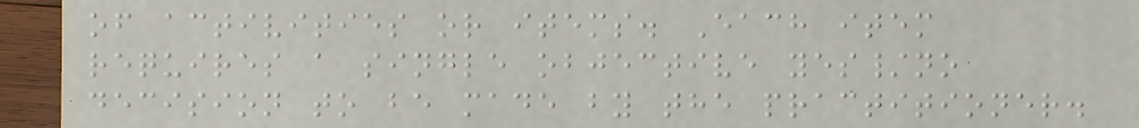of activities or items. Each item
requires a single objective yes/no
decision to be made by the practitioner.
